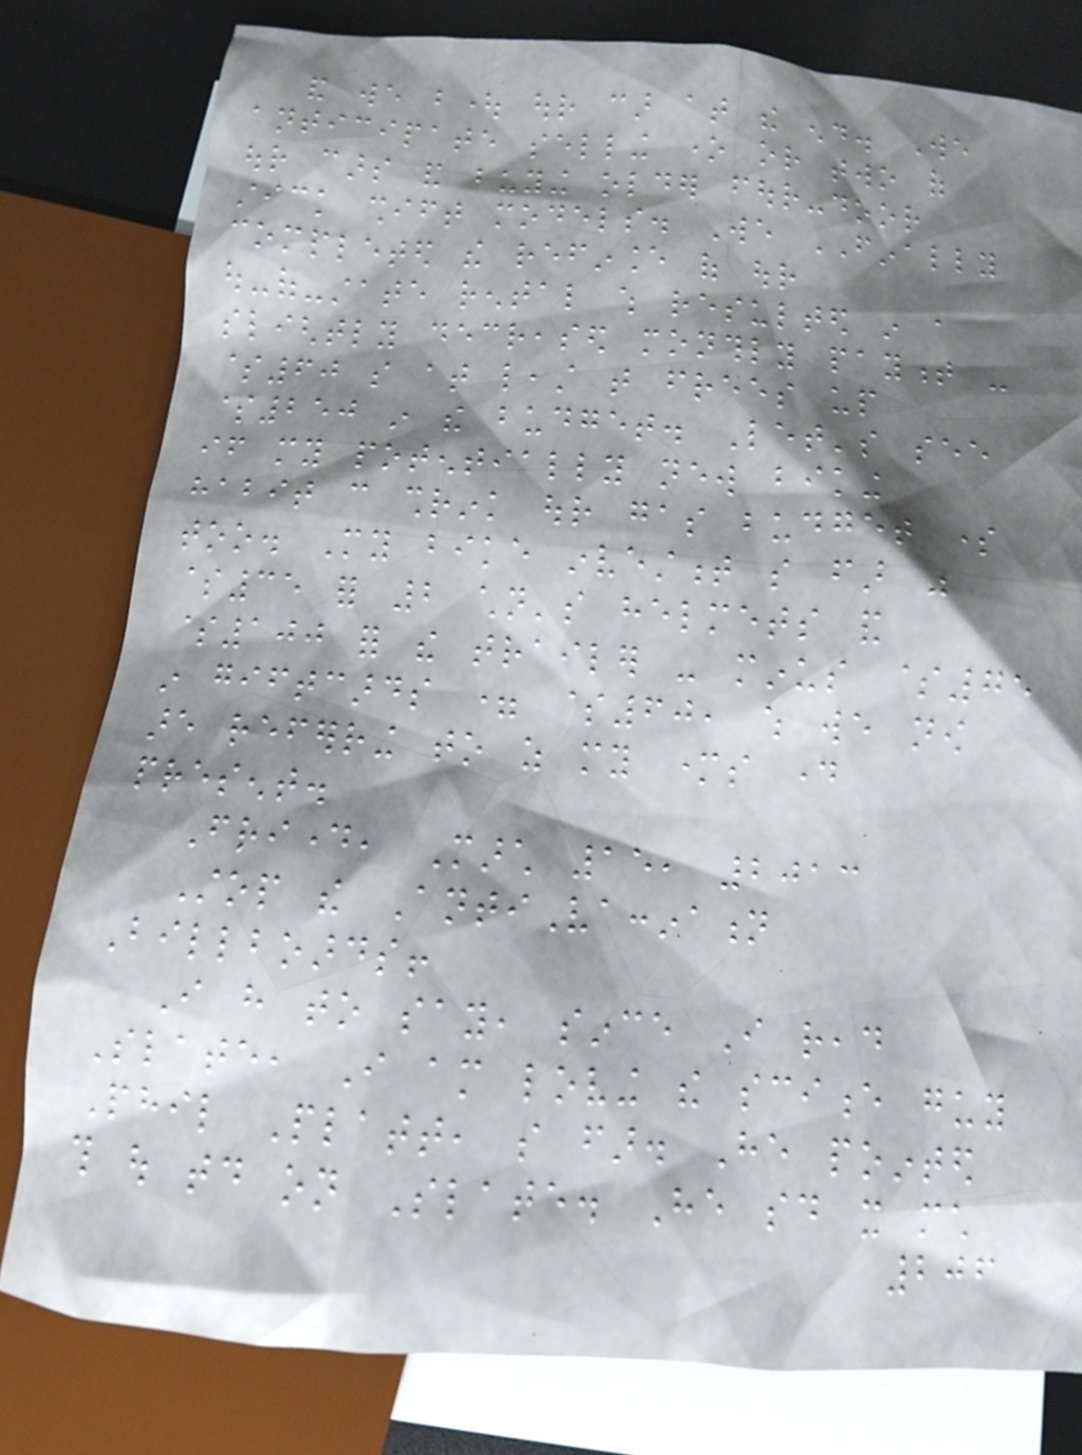and we bought our car at the end. We
anticipate selling one or two of
our cars and buying older four-door
stick shift models. We FINALLY
completed the refinance of our
out-of-state rental which resulted in a
slightly decreased monthly payment -
$60 so at least that frees up
$250 in the budget. Let's see
if my potentially new biking
habit can shrink our gas budget some
too. My bike investment so far was
$35 for 2 children's helmets and
$100 for the trailer - minus $75
in giftcards = $60, which we now
are referring to as my mothers day
present.
Friday, March 15, 2013
Stop the AntiVaccination
Billboards!
I have to say, since I read
Slate, I am loving the science guy
Phil Platt, so far. He pointed
this out today on Slate. He said it much
206
